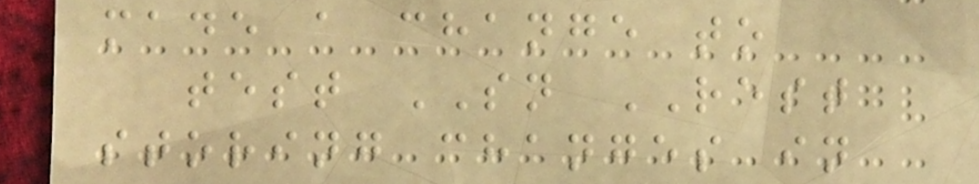made a change to
test SN REST
storing changes in
